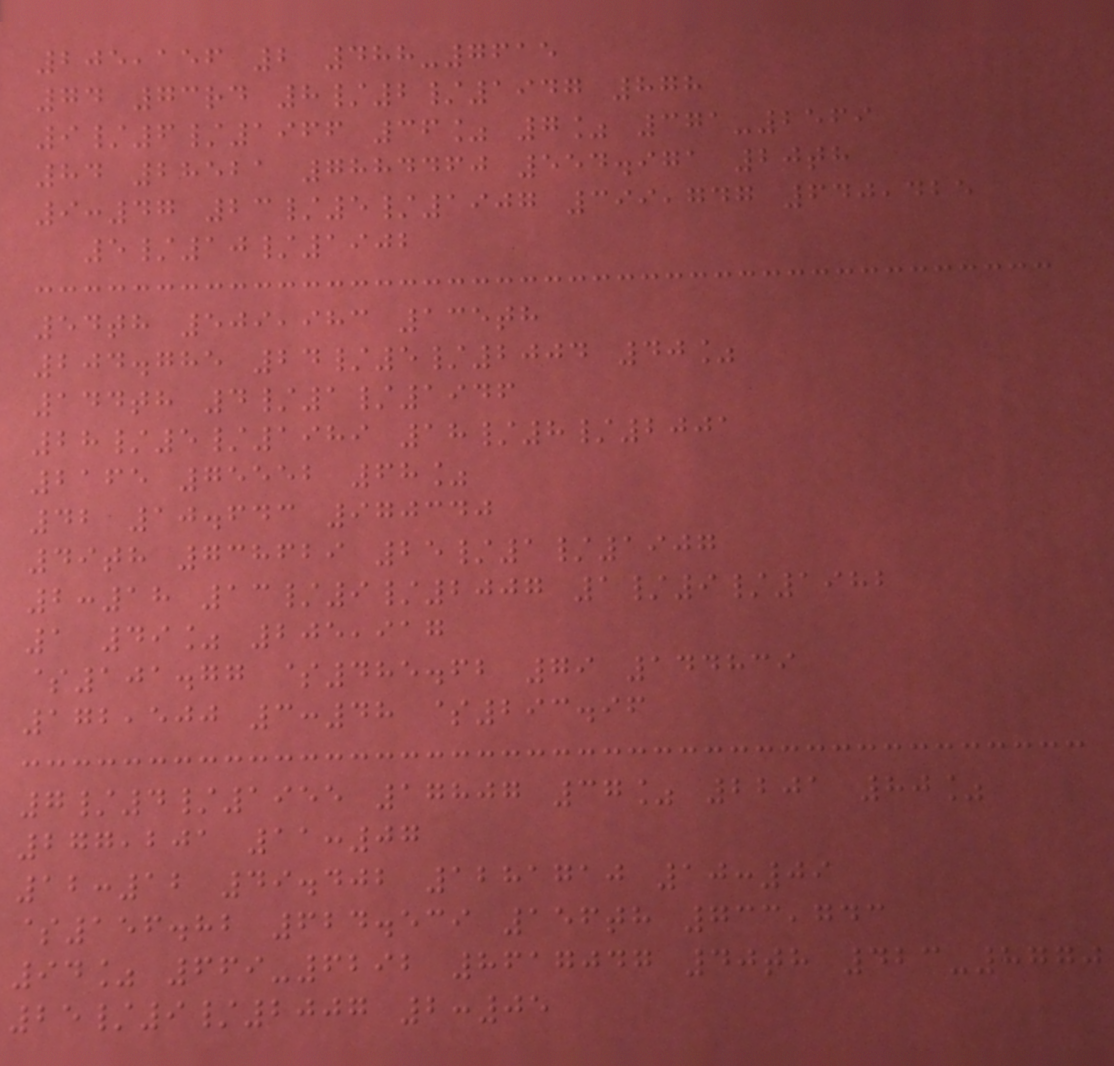205,156 2 488-7615
74 73rd 8/2/1947 878
9/6/1966 36% 7% 371-2569
84 28521 7884460 554.971 20th
9:47 23/5/1907 399,747 640,425
5/10/1902
54th 509,983 135th
204.785 24/5/2004 40%
144th 4/1/1946
28/5/1989 18/8/2001
2165 75552 68%
42 10.643 970340
49th 738629 25/1/1907
2:18 13/9/2007 1/9/1982
1 49% 205,917
$101.77 $485.62 79 144839
172,500 3:48 $293.96
7/4/1955 17807 37% 2201 80%
277,201 11:07
12:12 49.402 1281710 10:09
$156.82 624.539 156th 733,743
94% 669-6292 8617047 40th 423-8770
25/9/2007 2:05
